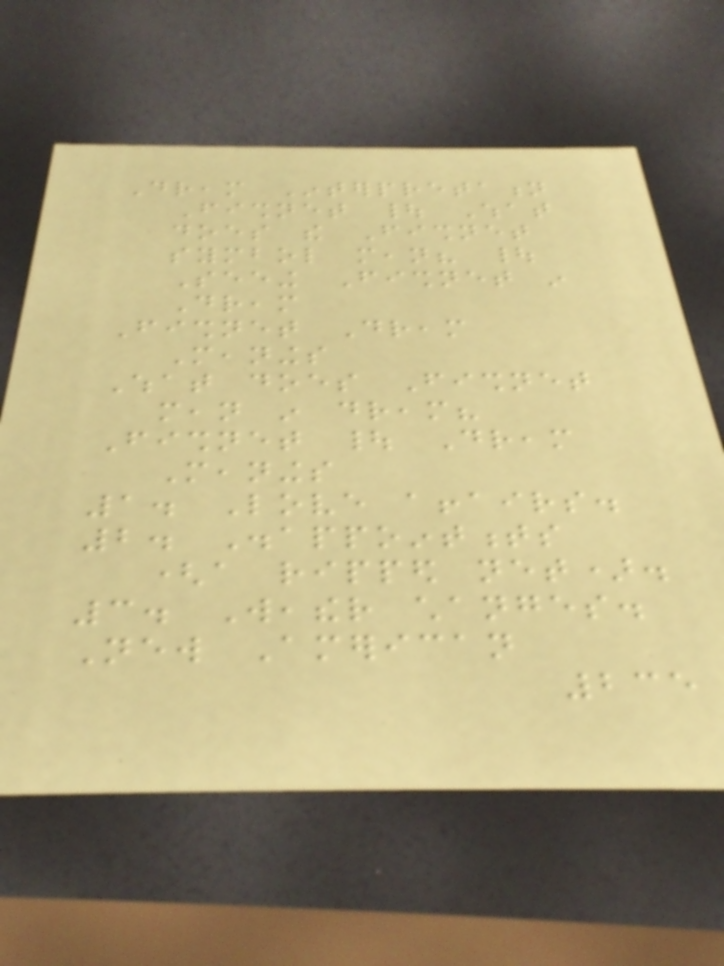Dream Interpretation
Fishnet | What
does the Fishnet
symbol mean? |
Seeing Fishnet in
Dream
Fishnet Dream
Meanings
What does Fishnet
mean in dream?
Fishnet | Dream
Meanings
1. Love affairs.
2. Disappointments
(a ripped net).
3. Weather changes.
New American
235
